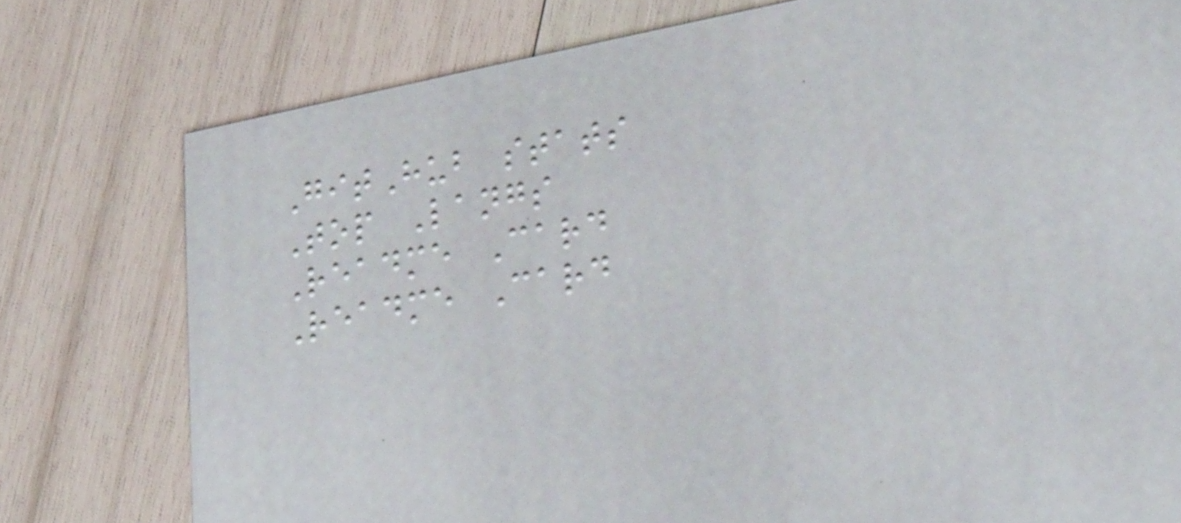GitHub stats
Top Langs
Readme Card
Readme Card
